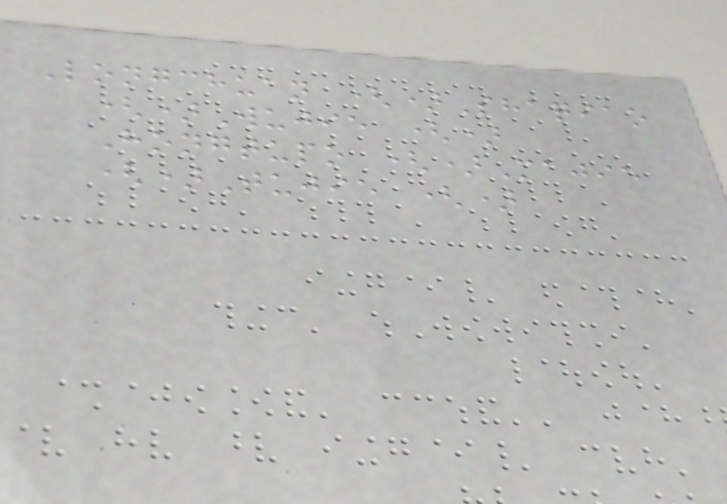Longchuan ()Shaqiao
()Wujie ()
Hongtupo ()Majie
()Tujie ()
